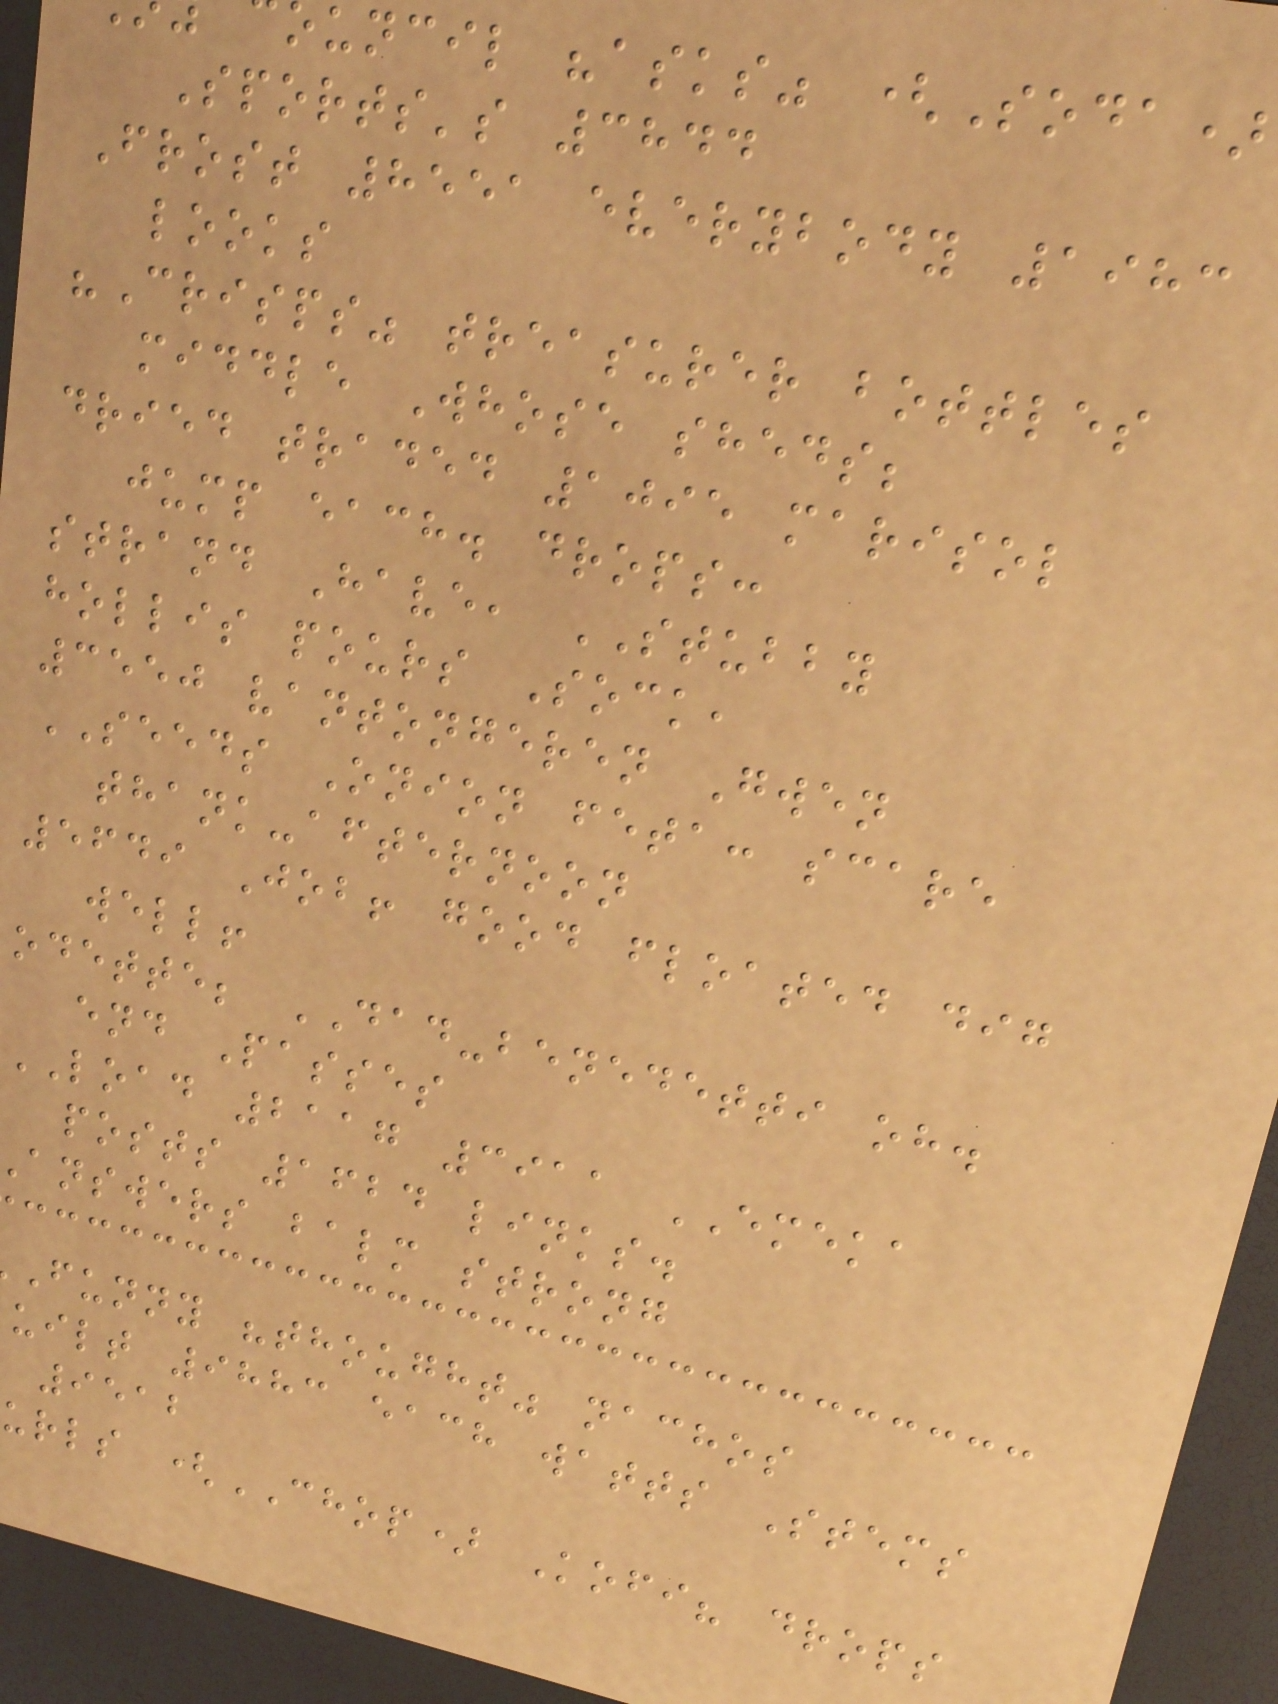uncil "asks" (Soda)
Sports's 3844
Frost 8551 everybody 1983
looks
"Crisps" treasurer bottles
middle Whose sheds;
dried traded 1095 marisol
jump each. drops:
strand Have, STUBBY
hollis pours Sock,
3550 vantongeren Gwen
SEEDS Onion feta: scare
thank-afternoon
5649 Job! good floated dig
well!
odette; DAD-benedetti oh.
end Passes
LOAD 2117 3911 EMEKA
posts 1624 links.
answers balm strong
funny "thought" nachos
uilt 9883 each watts Stems
9512
urls (CHOP) Kofi? drops
